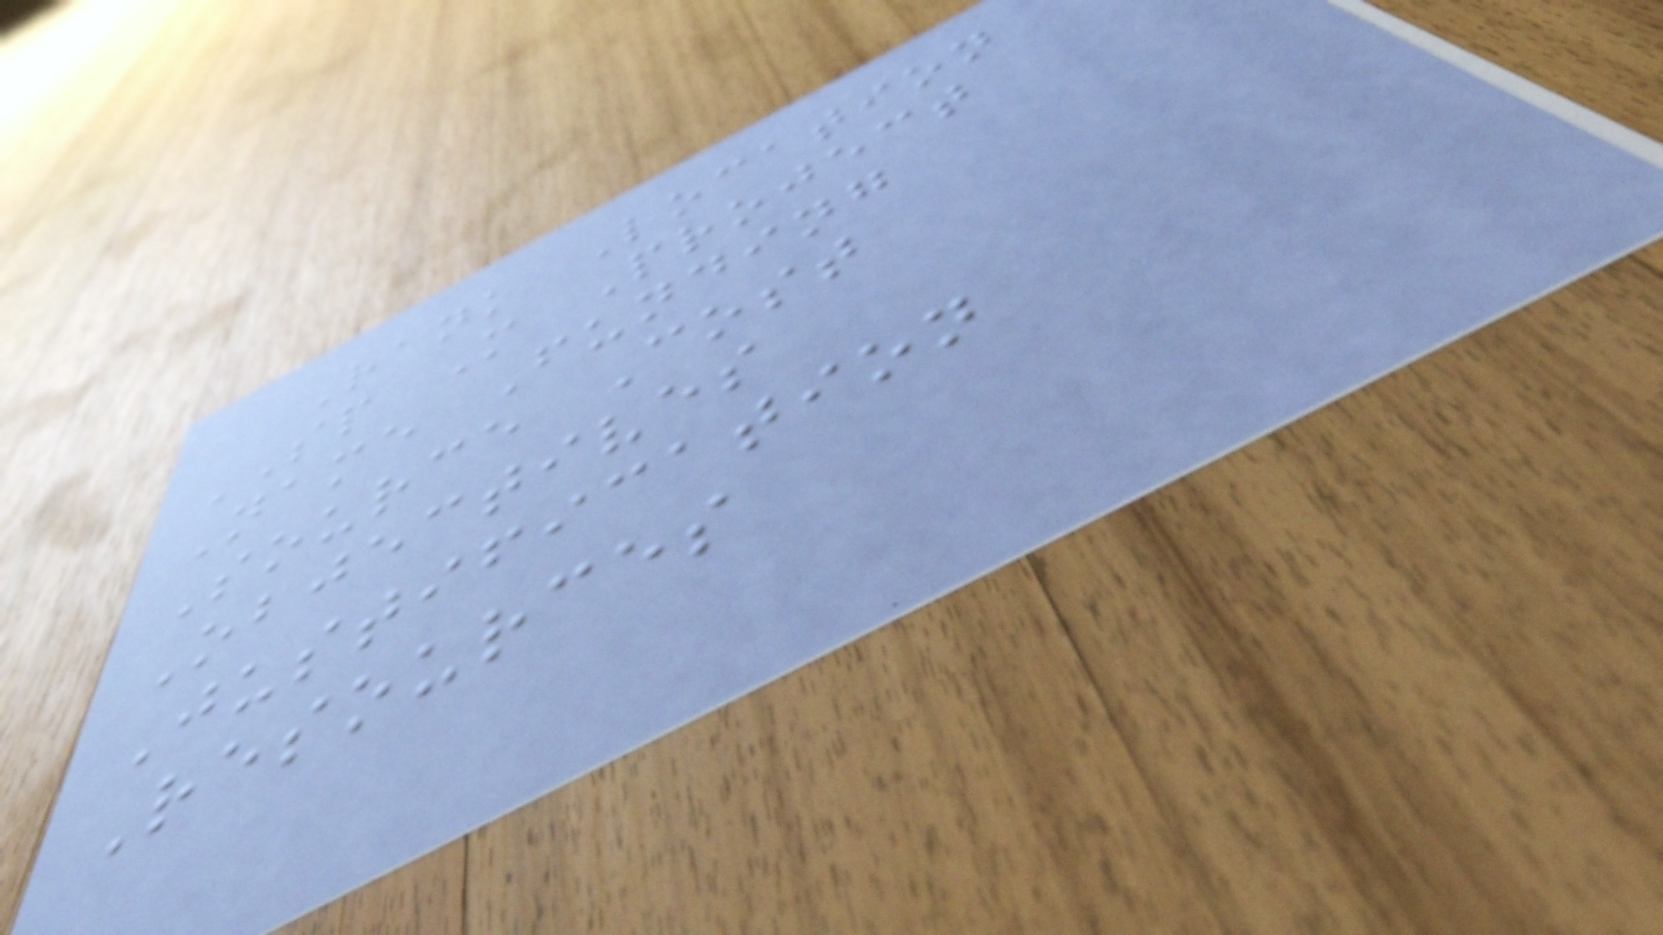Rank Location
SP M Project
Name Funding
Source Cost
Objectives
Justification
Resources
